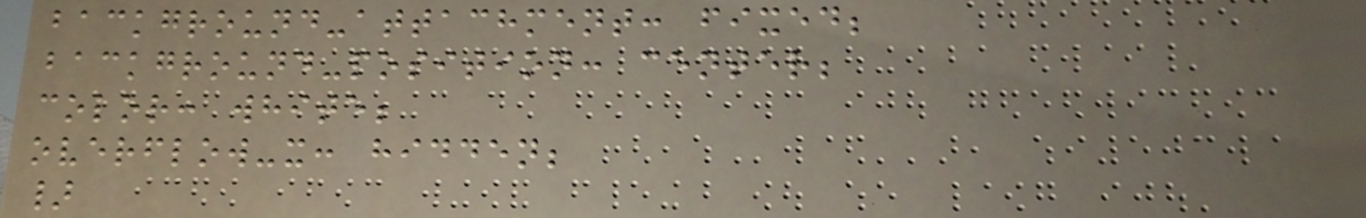background-attachment: fixed;
background-position: center;
color: white;
overflow-x: hidden;
}
